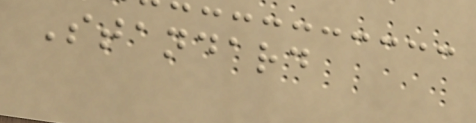Standard
